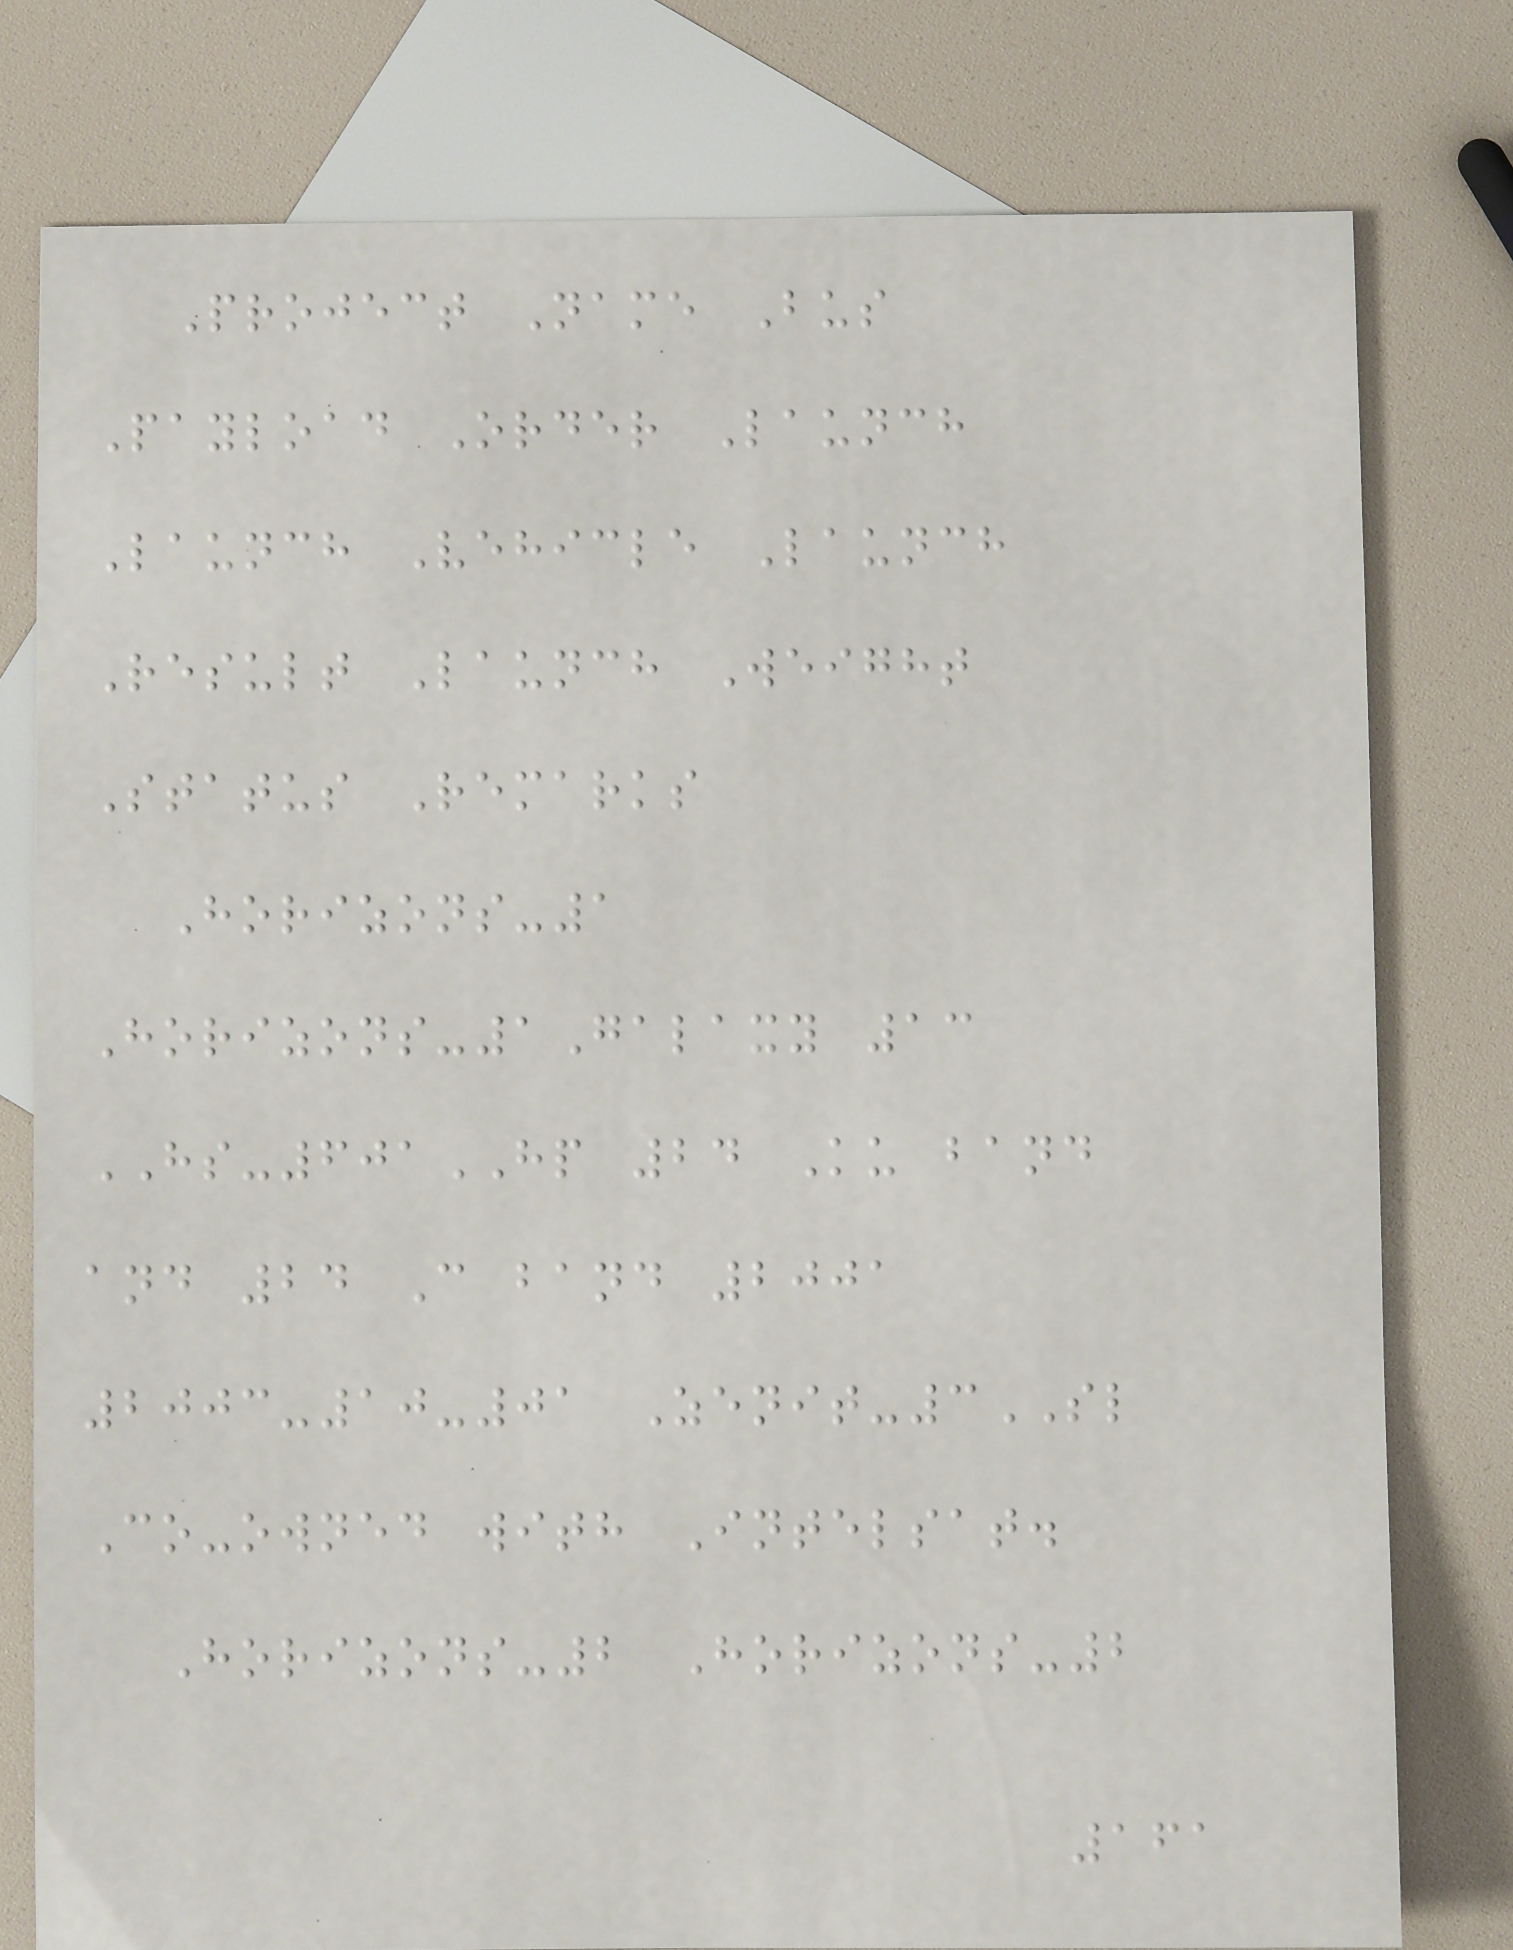Project Name Bus
Payload Order Launch
Launch Vehicle Launch
Result Launch Weight
Status Remarks
Horizons-1
Horizons-1Galaxy 13
HS-601HP 24 Ku band
and 24 C band 2001
2003-10-01 Zenit-3SL
Co-owned with Intelsat.
Horizons-2 Horizons-2
161
